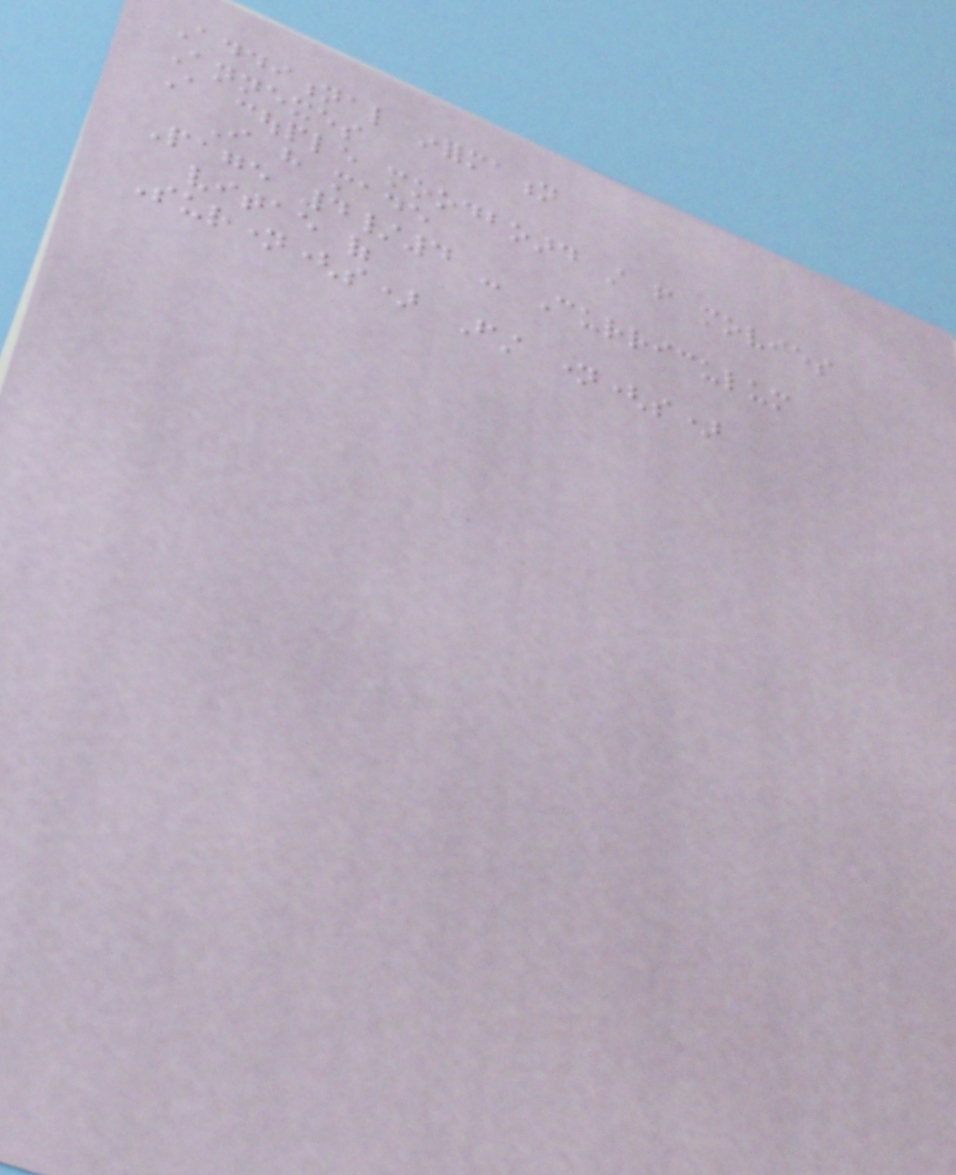Additional information
Annexes
A couple moodboard still from movies
I have made
Page 4/4 - Curriculum
vitae of
Surname(s) First name(s)
